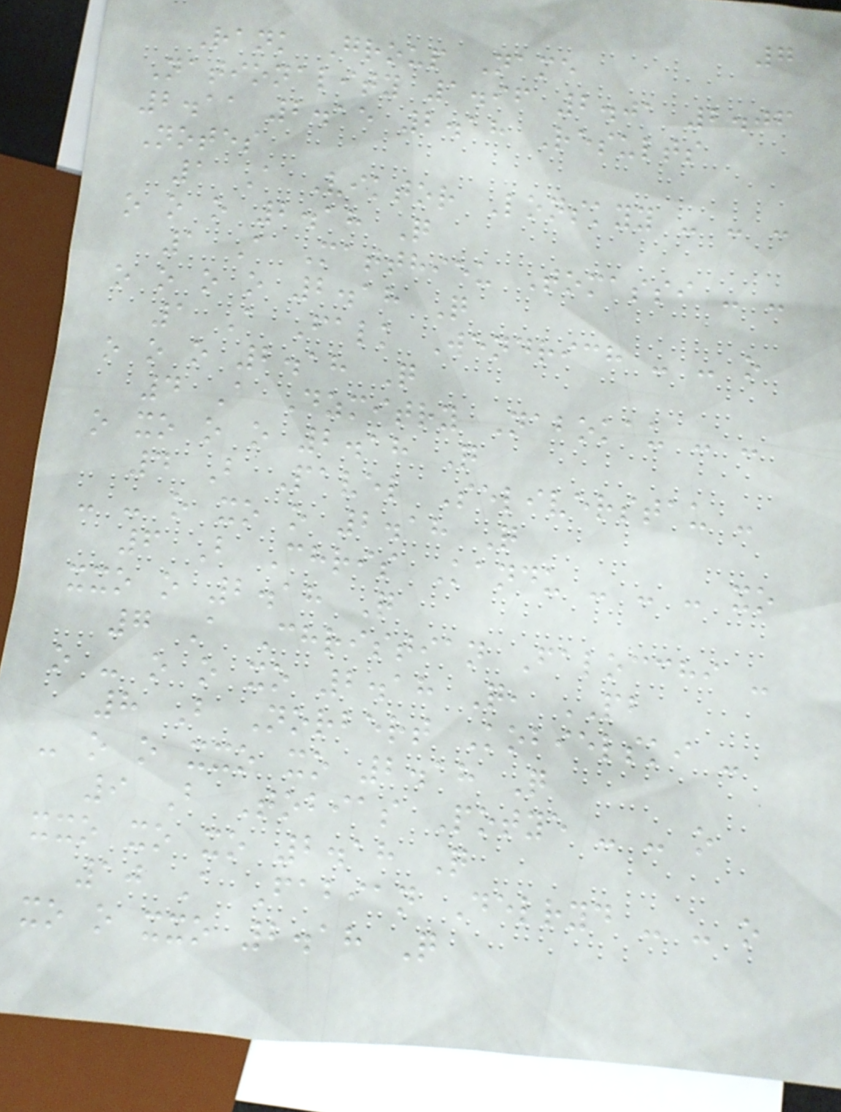7
Rank Group Name
Nationality 1.96 2.01 2.06
2.11 2.15 2.18 Results
Notes
1 A Viktor Lonskyy - - -
o o o 2.18 Q
1 A Matthieu Tomassi - -
o o o o 2.18 Q
1 A Falk Wendrich - - o
o o o 2.18 Q
4 A Dzmitry Nabokau - -
o xo o o 2.18 Q
4 B Pavel Seliverstau -
- - o xo o 2.18 Q
6 B Chris Kandu - - - xo
xxo o 2.18 Q
7 A Christian Falocchi -
o - o o xo 2.18 Q, PB
8 B Norbert Kobielski -
- o o xxo xo 2.18 Q
9 B Tobias Potye - - o
xxo xo xo 2.18 Q
10 A Fabian Delryd - - o
xo o xxo 2.18 Q
